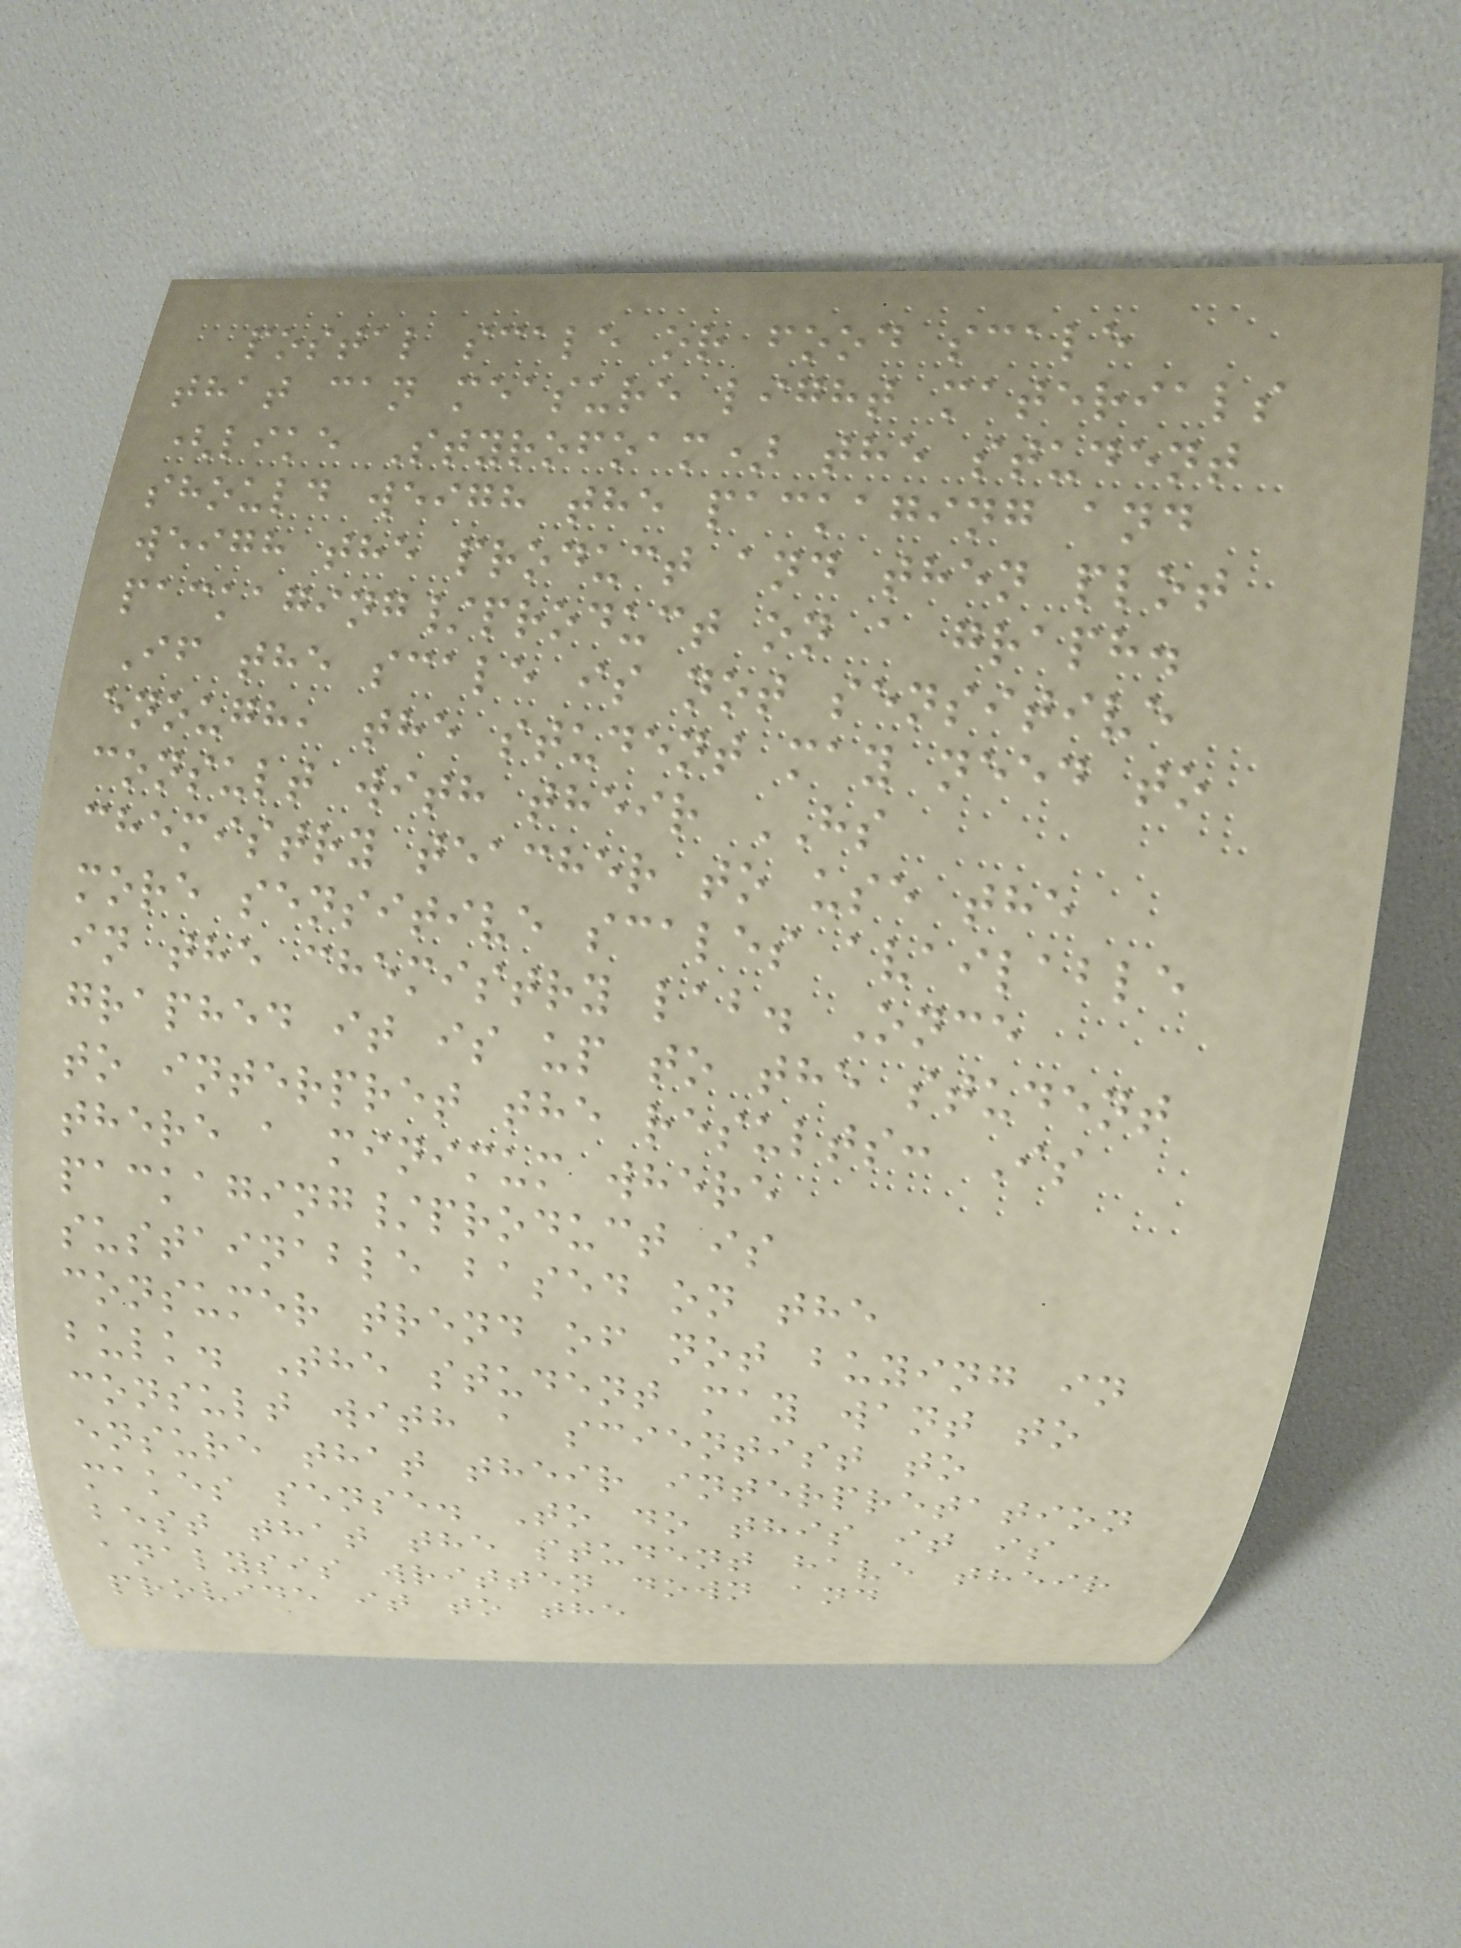postal scale or food scale
that can measure light materials
(like Styrofoam) the student
should weigh the packaging and
weigh the product and then plot
packaging/product on a graph.
If the scale is not sensitive
enough, the student may need to
consult with their HS
chemistry teacher to use the
more sensitive scales available
in the chemistry lab. Once
graphed it is up to the student
to interpret the results: Is
there a minimum where
packaging/product is
sustainable based on the
consumer trend of not buying in
bulk. The student may want to
consult with a scientist to
ensure that their interpretation
makes sense. To do this it is
best that the student have their
analysis written down and
provide it to the
